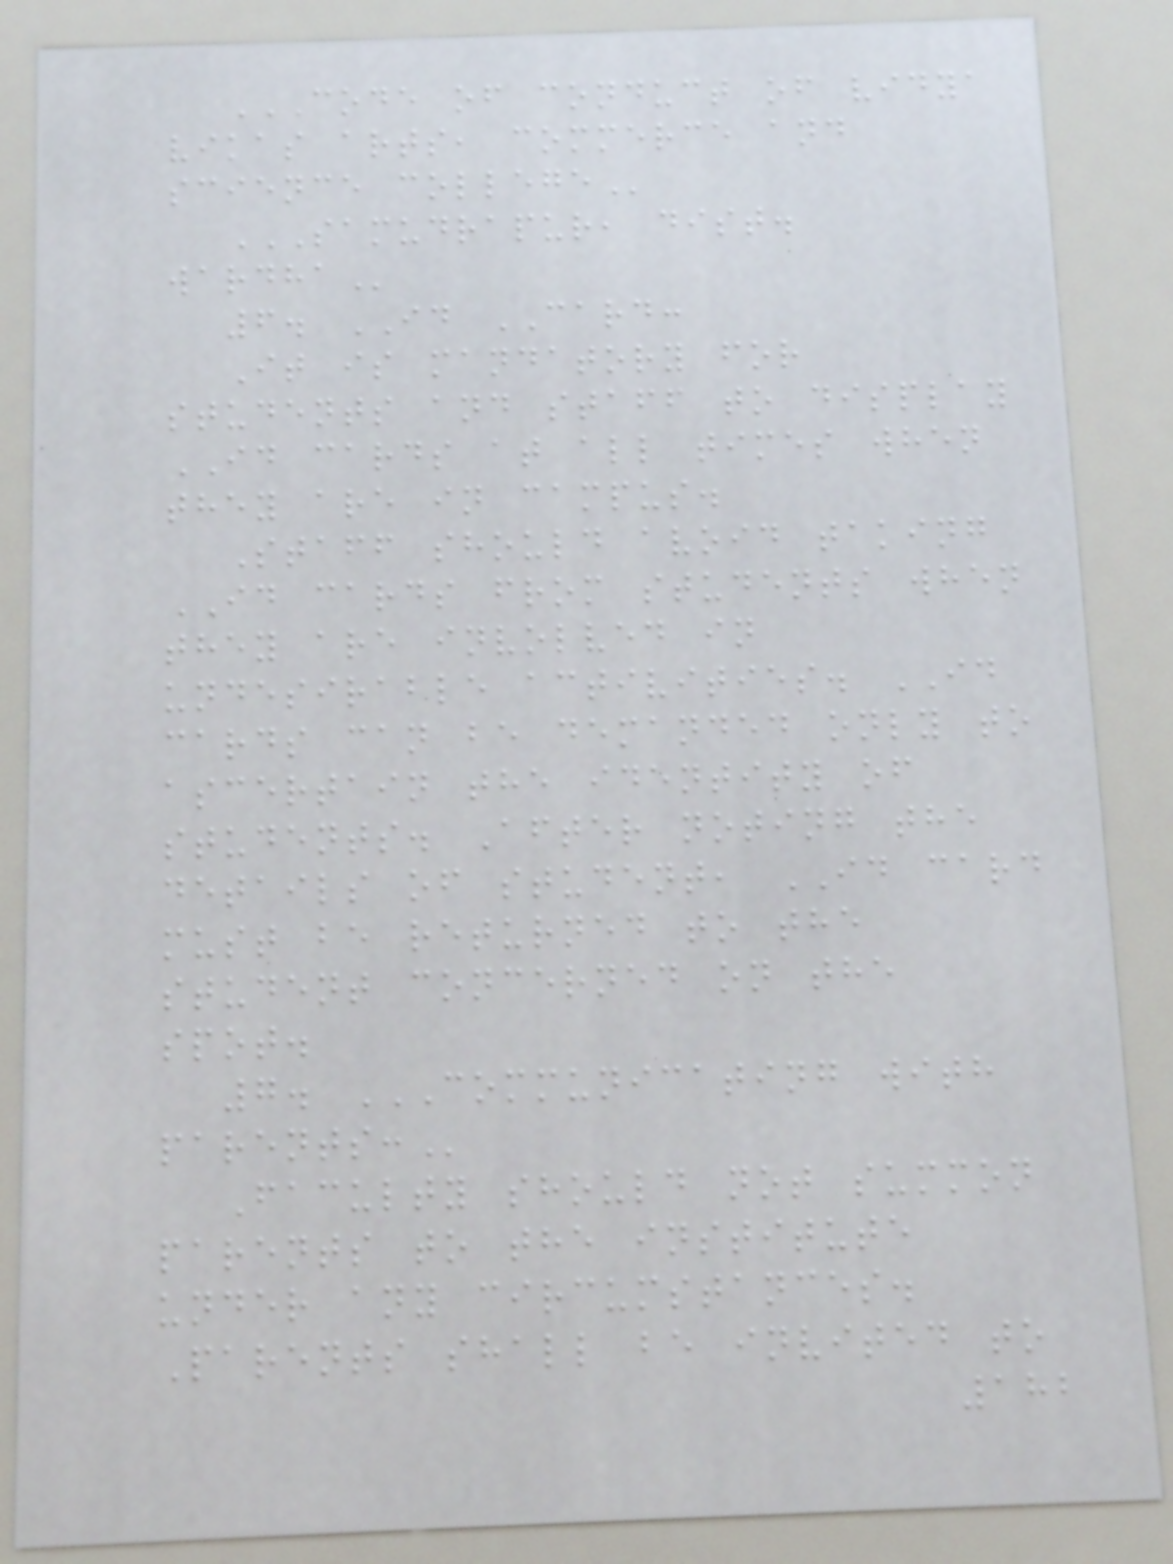CODE OF CONDUCT OF VIDYA
VIKAS ARTS, COMMERCE AND
SCIENCE COLLEGE
SAMUDRAPUR, DIST.
WARDHA
6. ID CARD:
It is mandatory for
students and staff to display
ID cards at all times when
they are in campus.
Staff should avoid taking
ID cards from students when
they are involved in
undesirable activities. ID
cards can be demanded only to
ascertain the identity of
students. After noting the
details of student, ID card
must be returned to the
student concerned on the
spot.
7. COMMUNICATING WITH
PARENTS:
Faculty should not summon
parents to the institute
under any circumstances.
Parents shall be invited to
182
